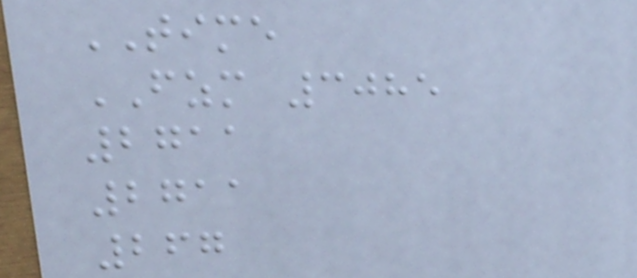TIME
FZM 3085
2711
2711
267
